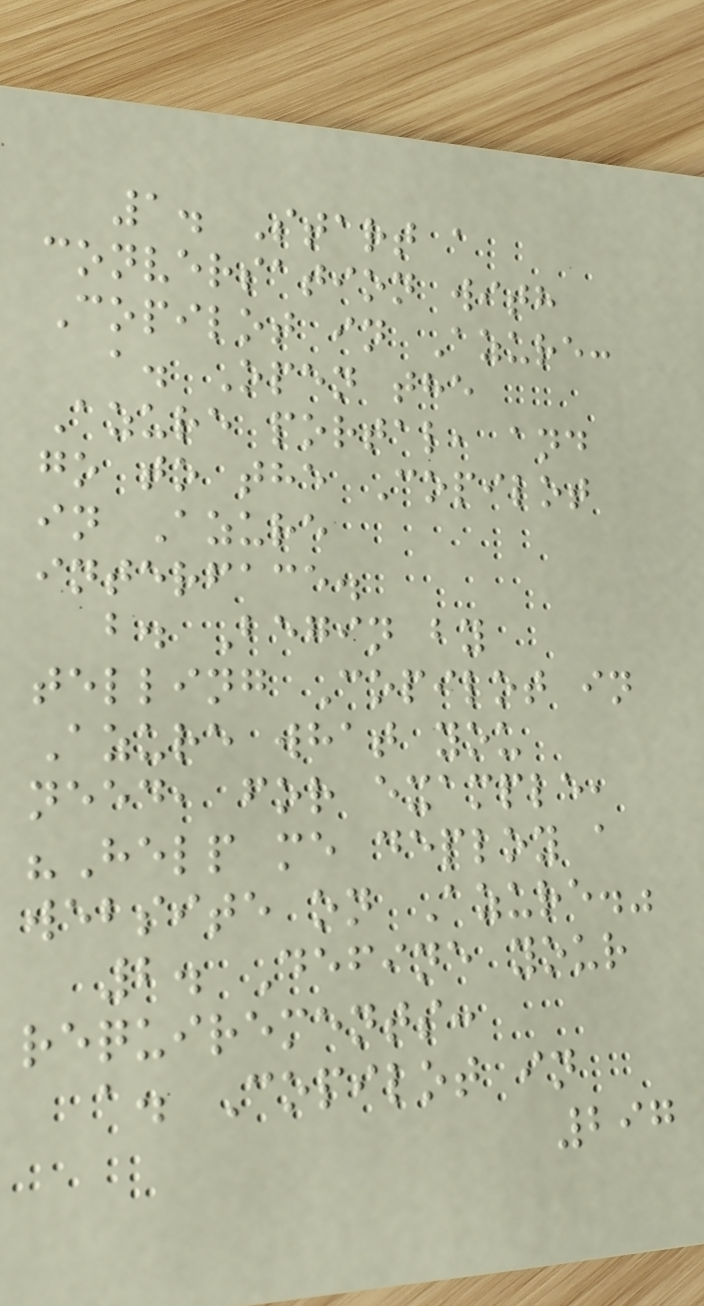1. Start a
conversation with
Copilot in Azure:
a. Open the
Azure portal, and
go to the Copilot
in Azure
interface.
b. Begin by
telling Copilot in
Azure what you
need, for example,
"Help me deploy a
website on Azure."
2. Define your
requirements:
a. Copilot in
297
